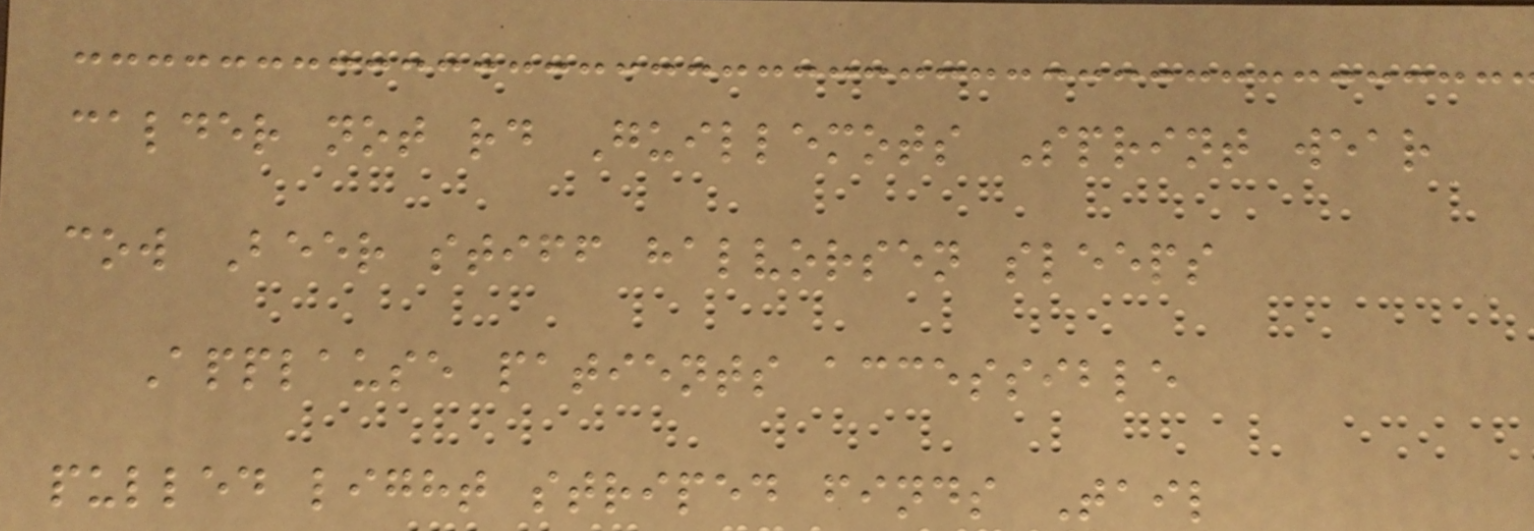calder not rd Guillemots Sprint wear
cow Beer stiff halvorsen sleeps
Applause patients accessible
pulled light striped finds Tail
